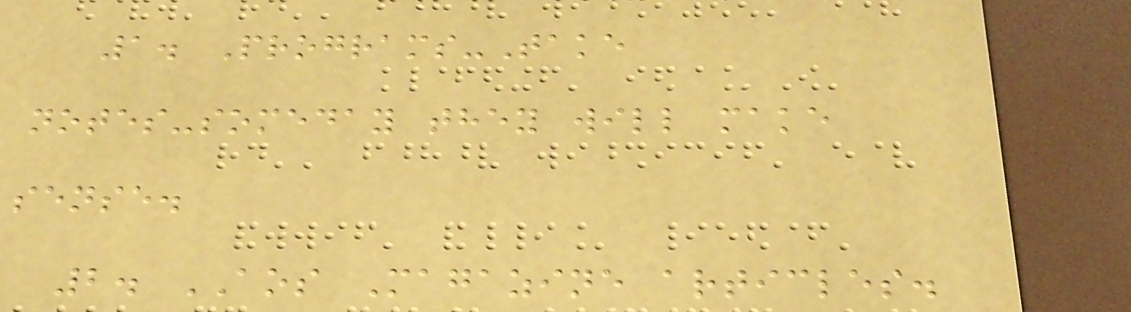1. Programs-Take
notes-someday they will make
sense.
2. AOS Magazine articles.
